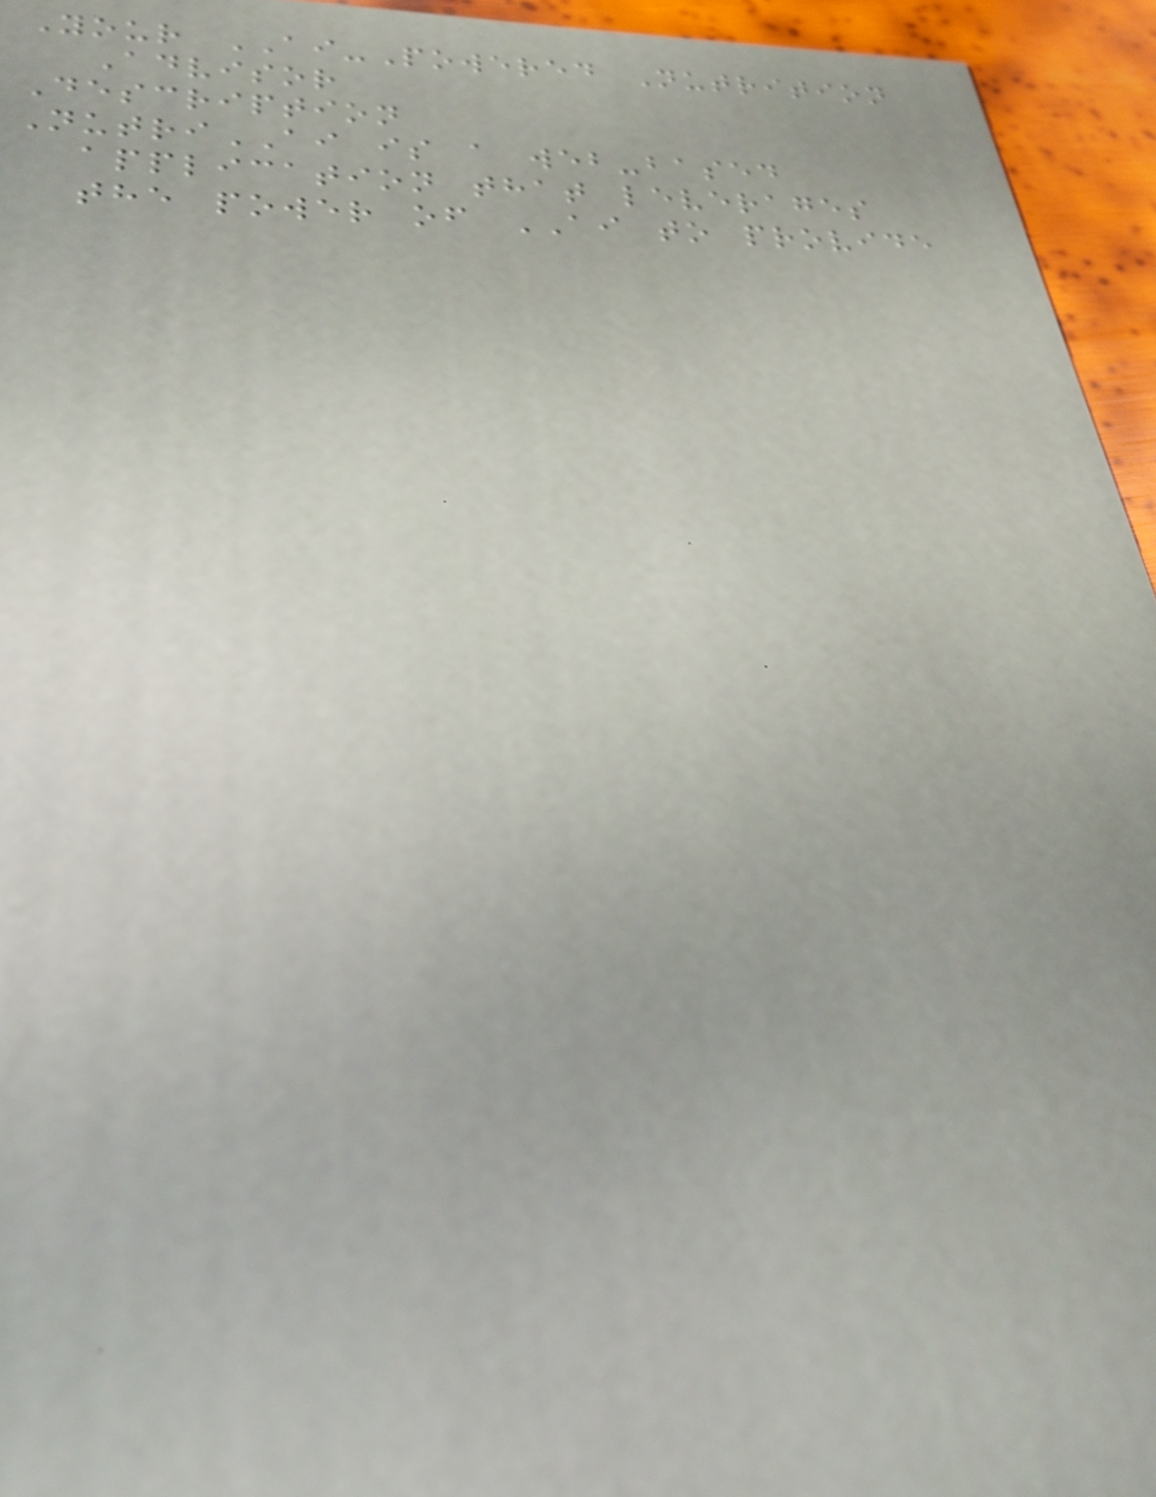Your AI-Powered Nutrition
Advisor
Description
NutriAI is a web-based
application that leverages
the power of AI to provide
